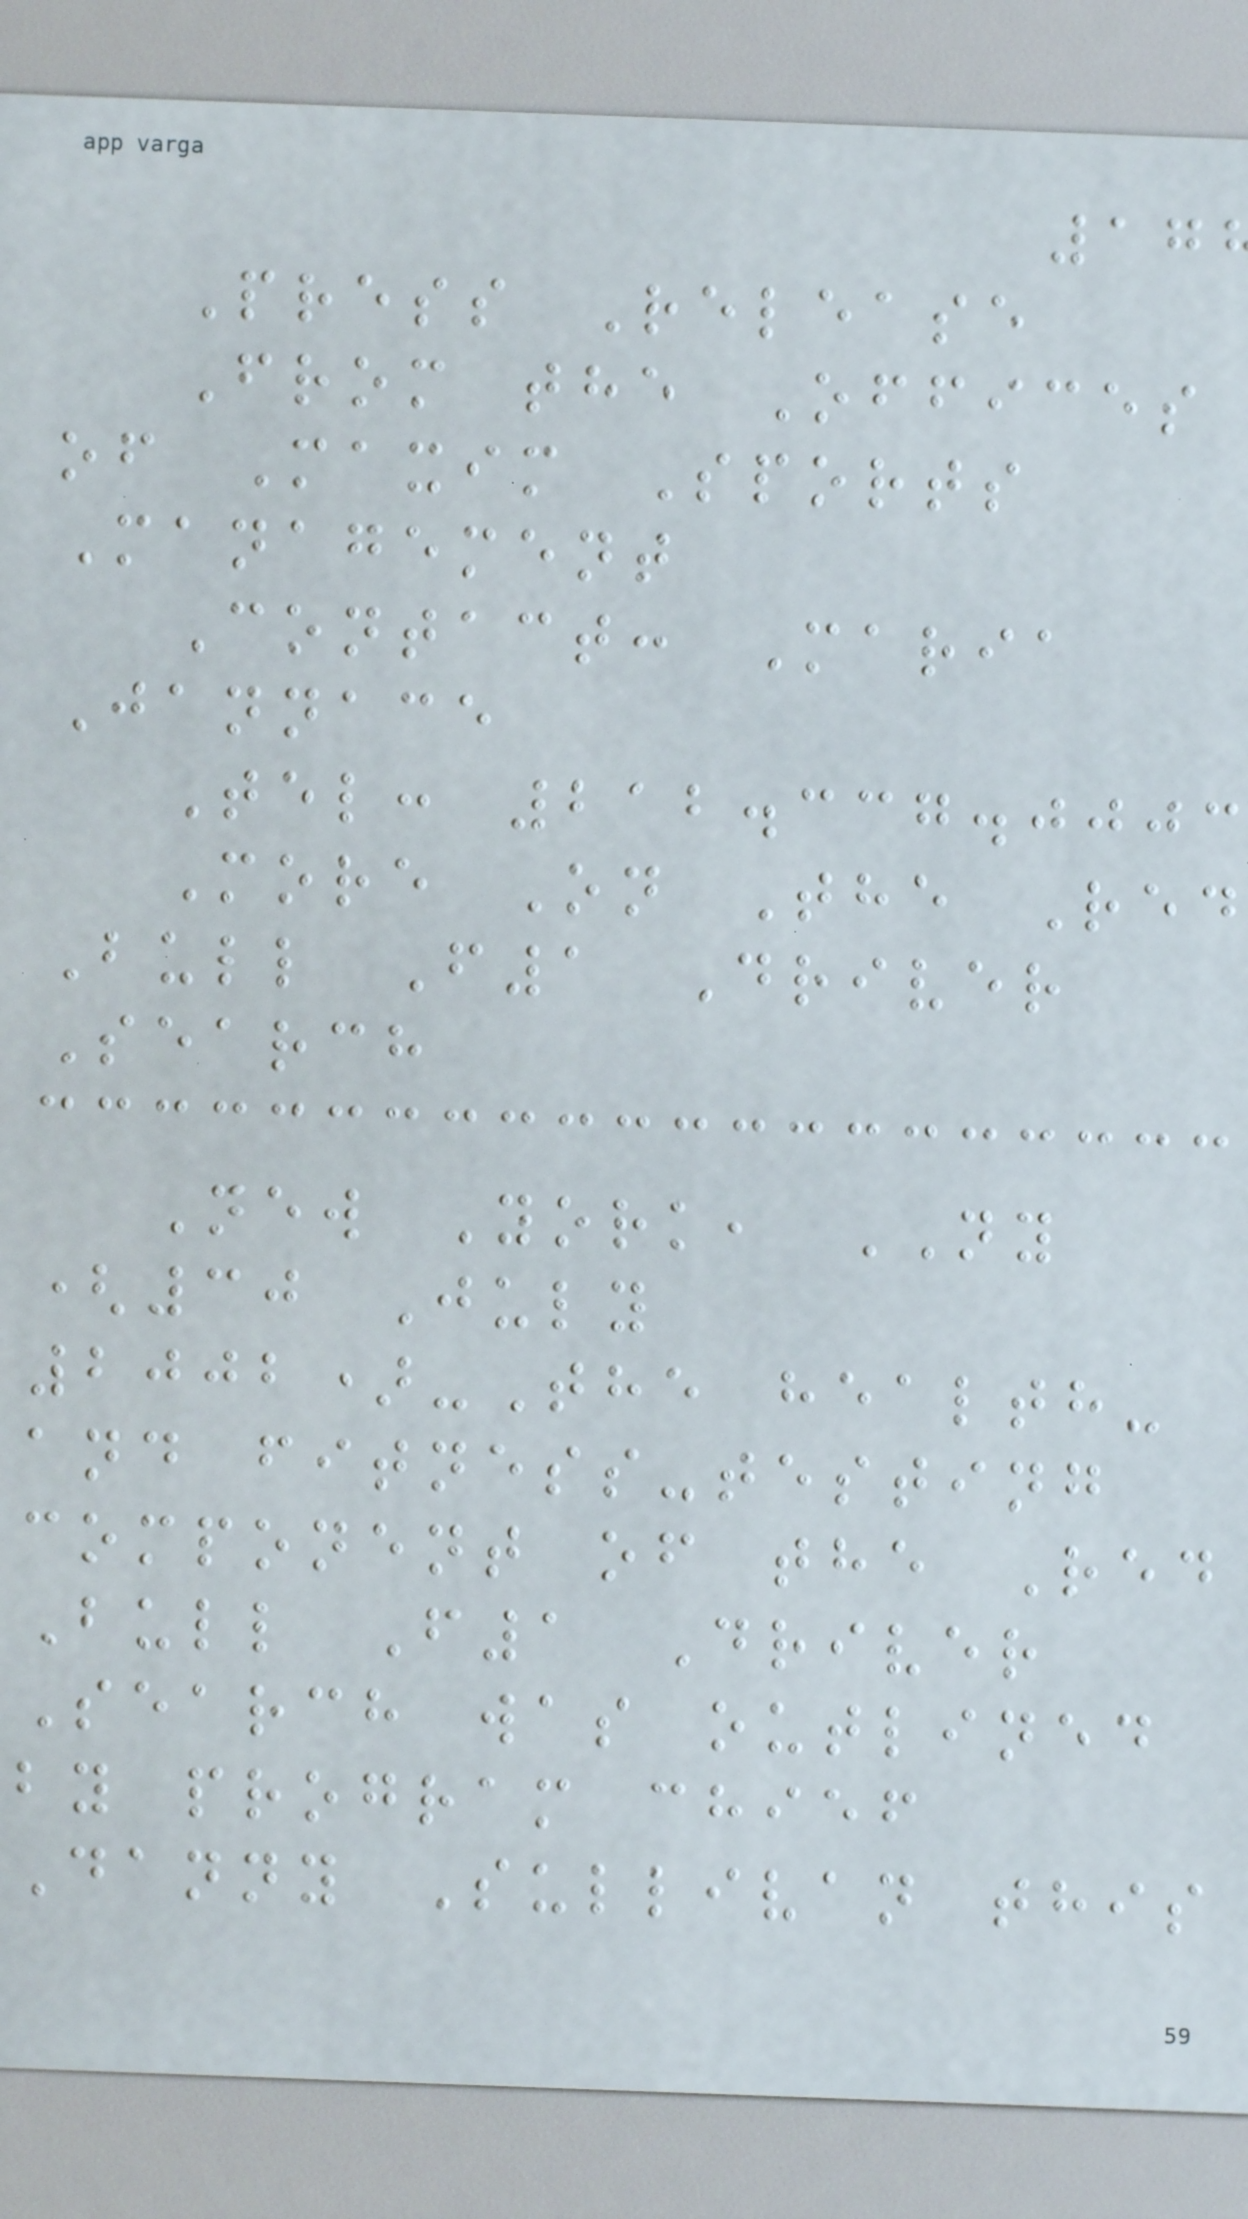Press Release
From the Offices
of Maxim Sports
Management
Contact: Maria
Jannace
Tel: 212.337.0003
More On The Red
Bull F1 Driver
Search
New York, NY
(30 July
2002)-The health-
and fitness-testing
component of the Red
Bull F1 Driver
Search was outlined
by program chief
Danny Sullivan this
